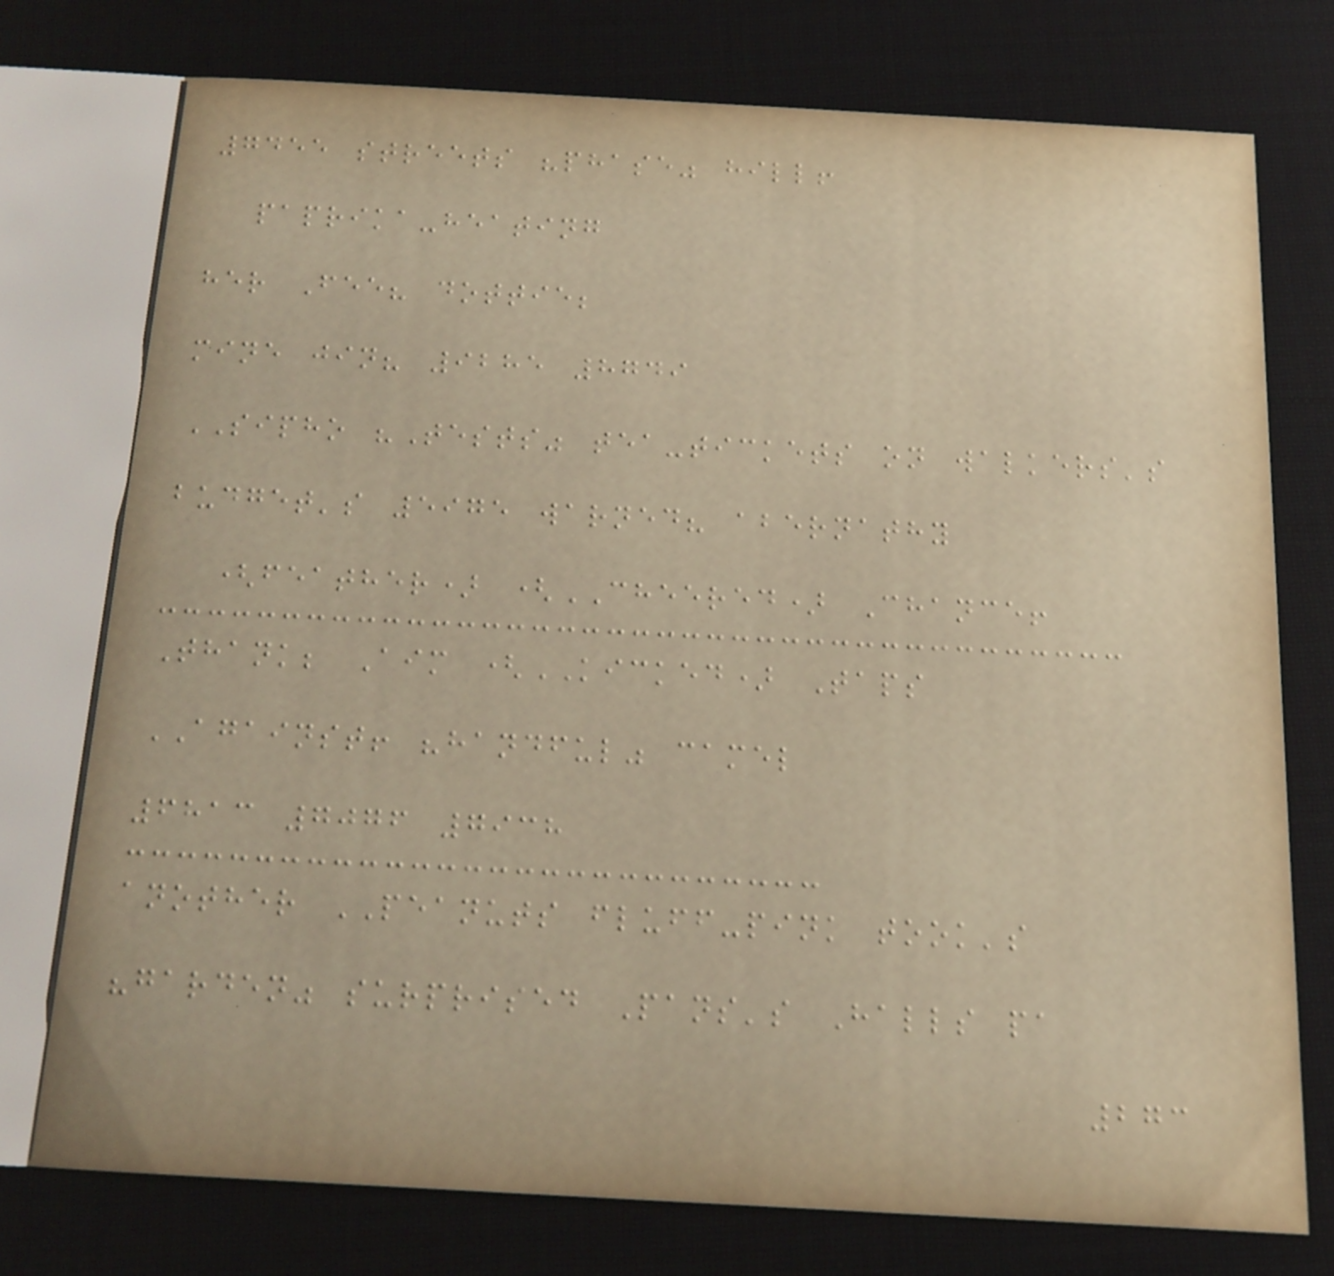7455 streets "phase" hill!
paprika-heating
her Fee? dottie;
mine jin? 9285 8749
SIPHO "Tests" tea-tickets on walkers's
budget's 5975 warned? abernathy
(feather) (CHEERED) Chance!
Thank; Aim (KICKED) Taps
AGAINST! "handful" camel
6813 7076 7938
another PEANUTS fluff-pink took's
"garden" surprised Pans's Halls pa
273
